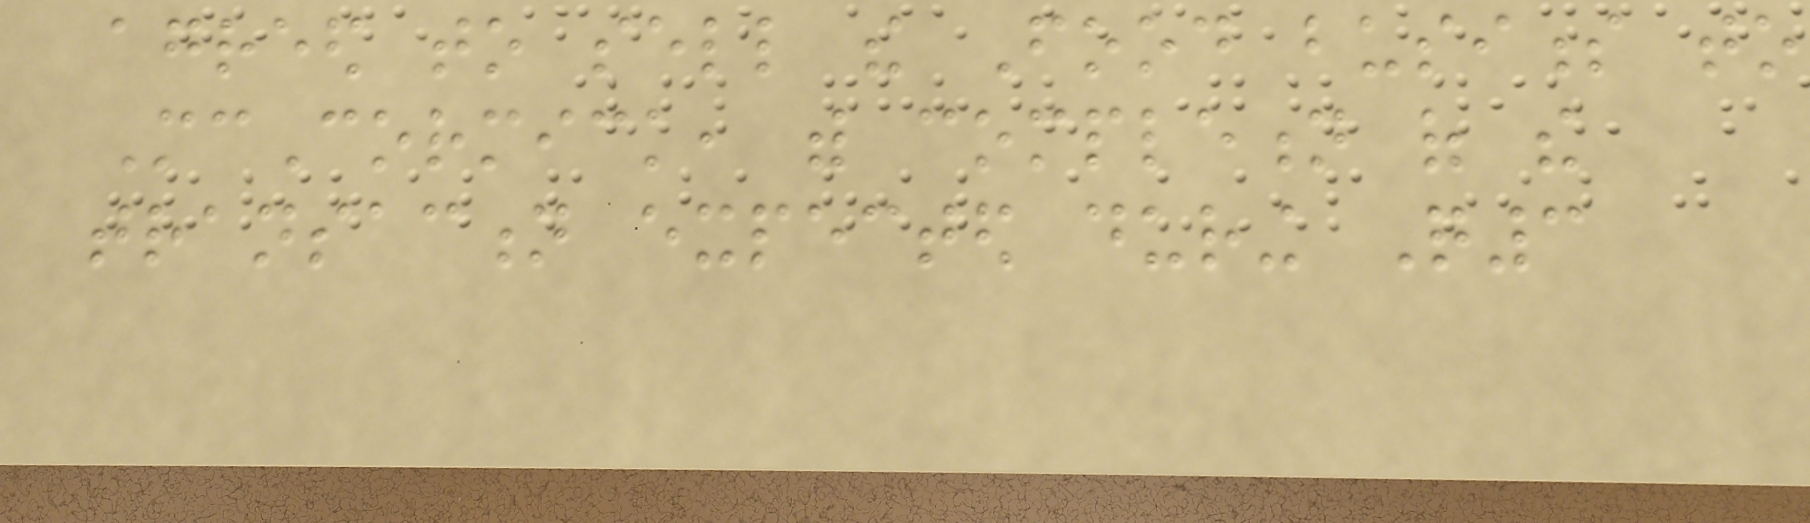agreed to sell the Food business to
McCormick, with completion of the
transaction expected during Q3
